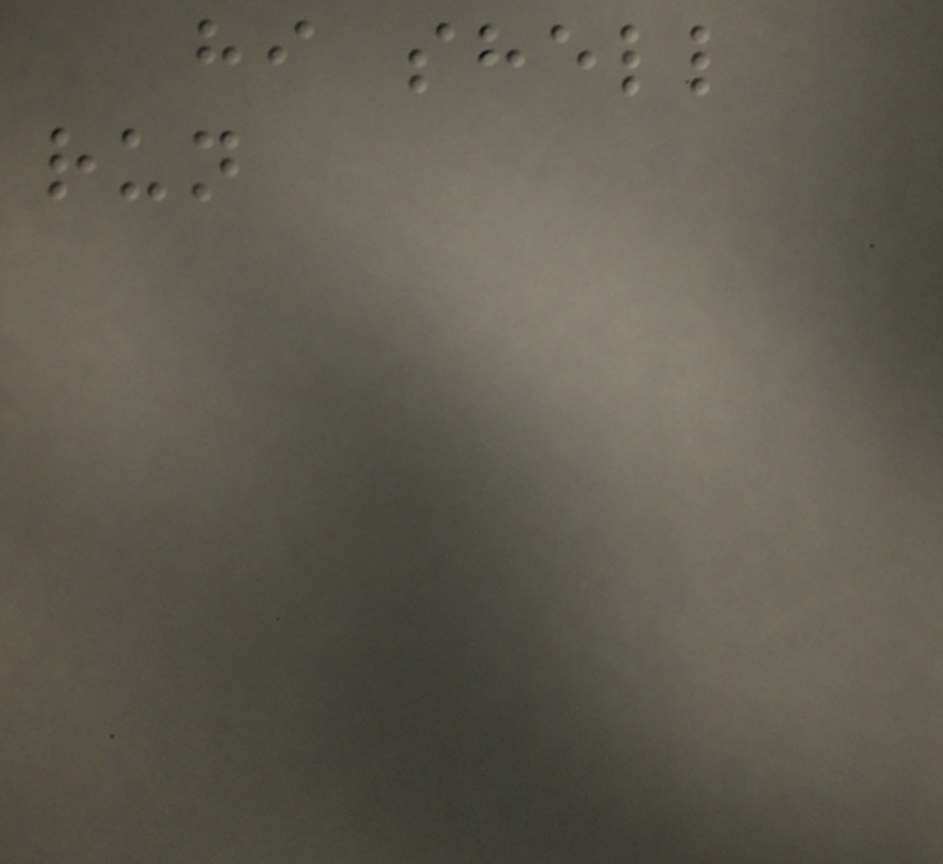hi shell
run
